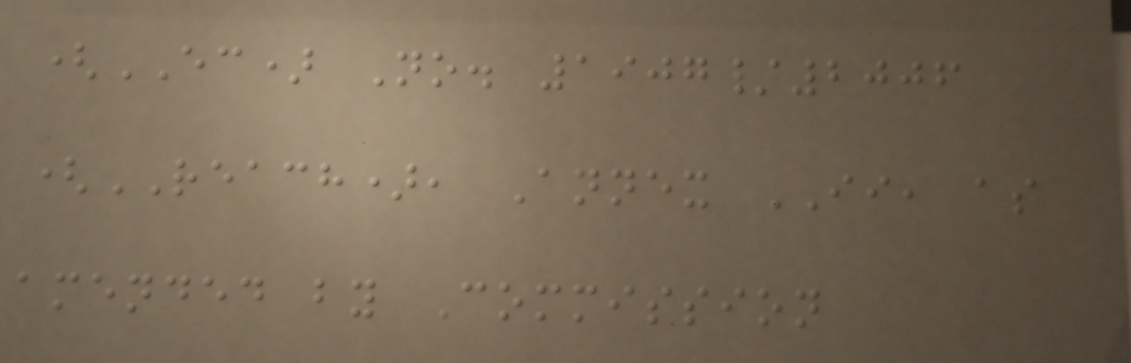(EC) No. 1907/2006
(REACH), Annex II, as
amended by Commission
